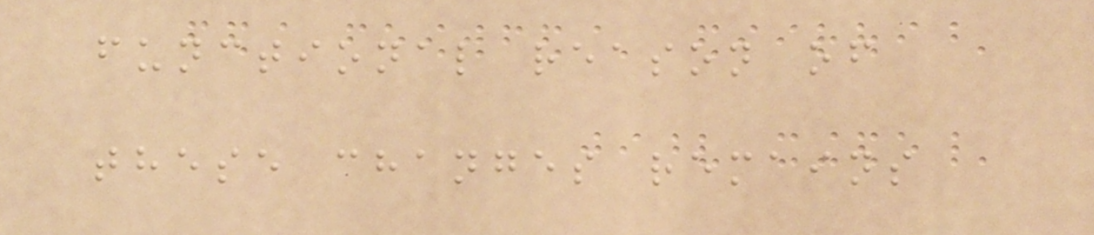functional reason of
these changes remains
